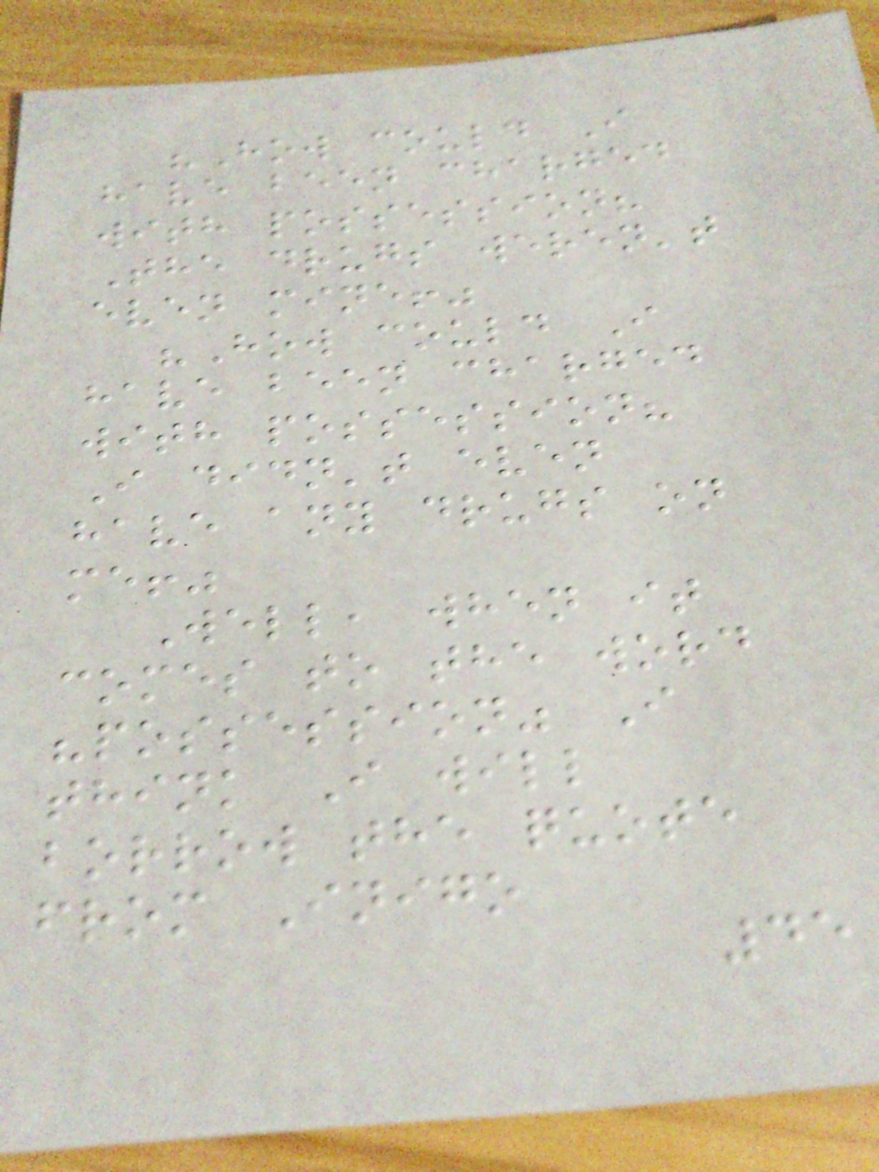"How could I
have been charged
with possession?
The drugs weren't
even mine!"
"How could I
have been charged
with possession?
I didn't even
have any drugs on
me!"
Well, when it
comes to the word
"possession" I
think I will
borrow the quote
from Inigo
45
